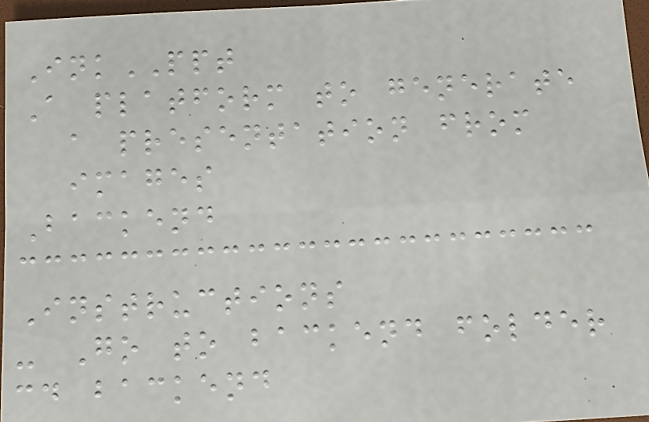InkPPT
A platform to generate
a presentation from
images
Backend
Instructions
- Go to backend folder
cd backend
